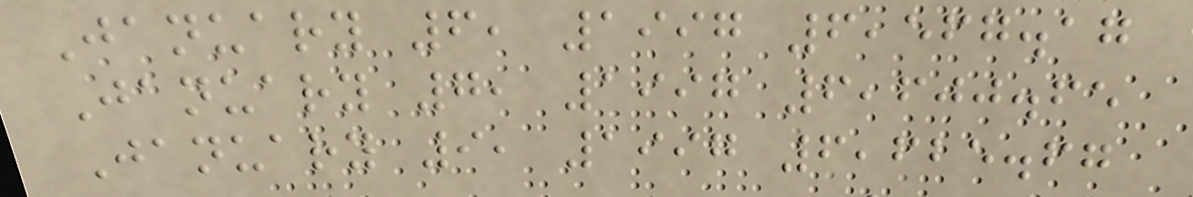January 6, 1997 6,567.17
January 7, 1997 6,600.65
January 9, 1997 6,625.67
